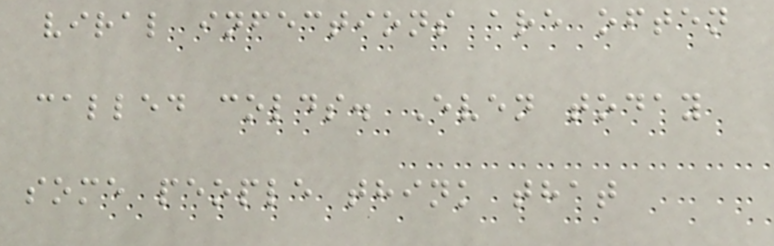viral infections are often
called colds. Even today
some people think that
